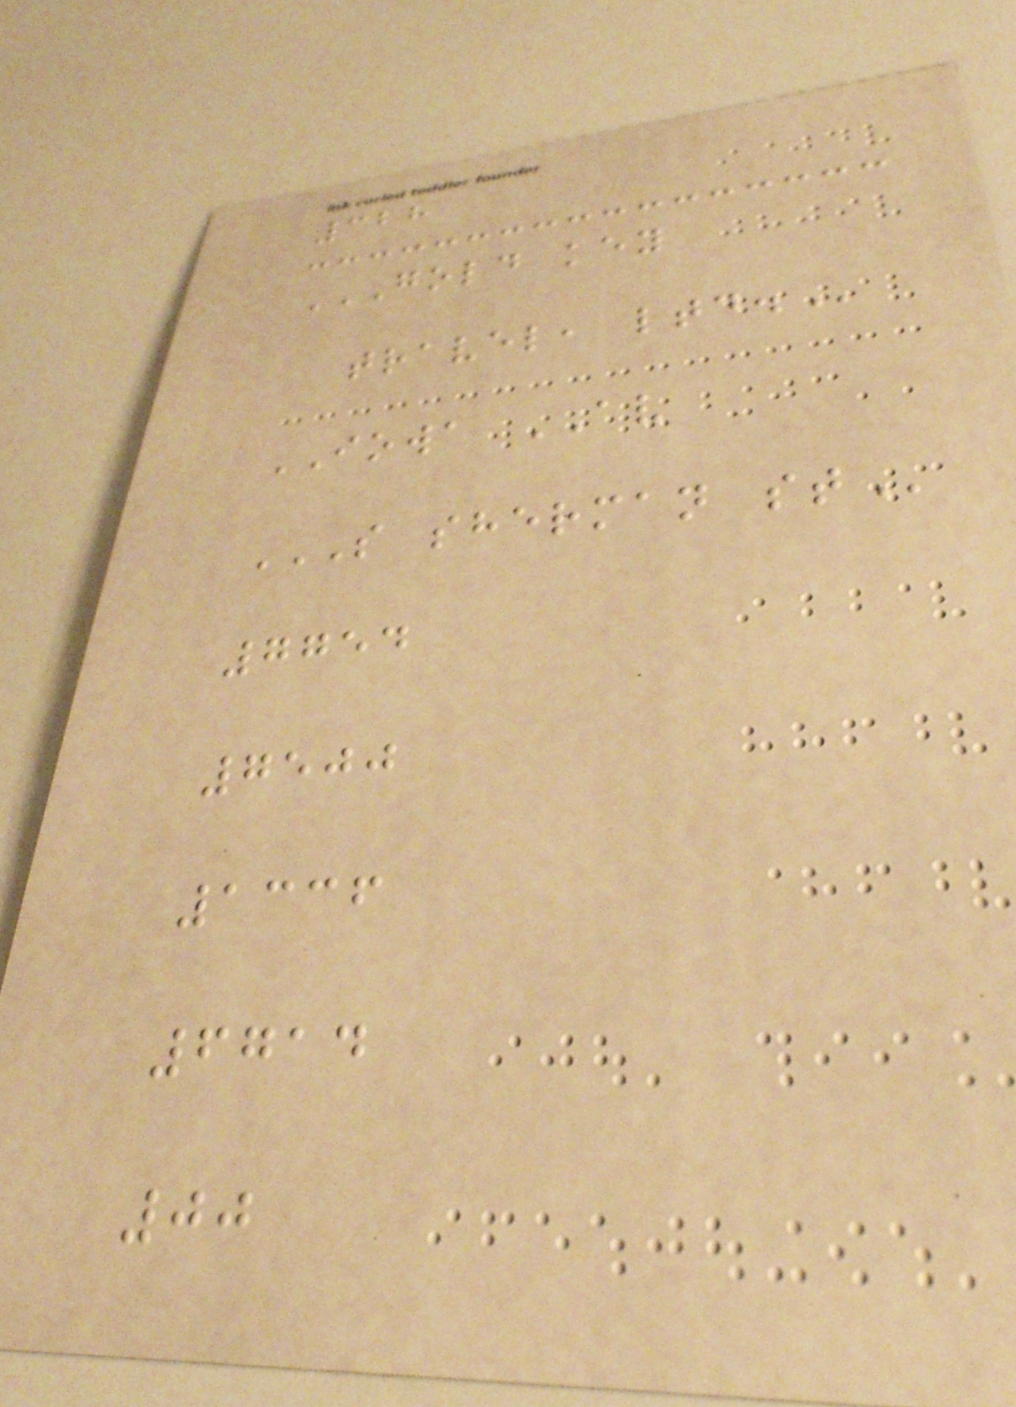328
GOLD KEY
TRAVEL, LTD.
IOWA AV
S SHERMAN ST
7754
7500
1336
6714
00
